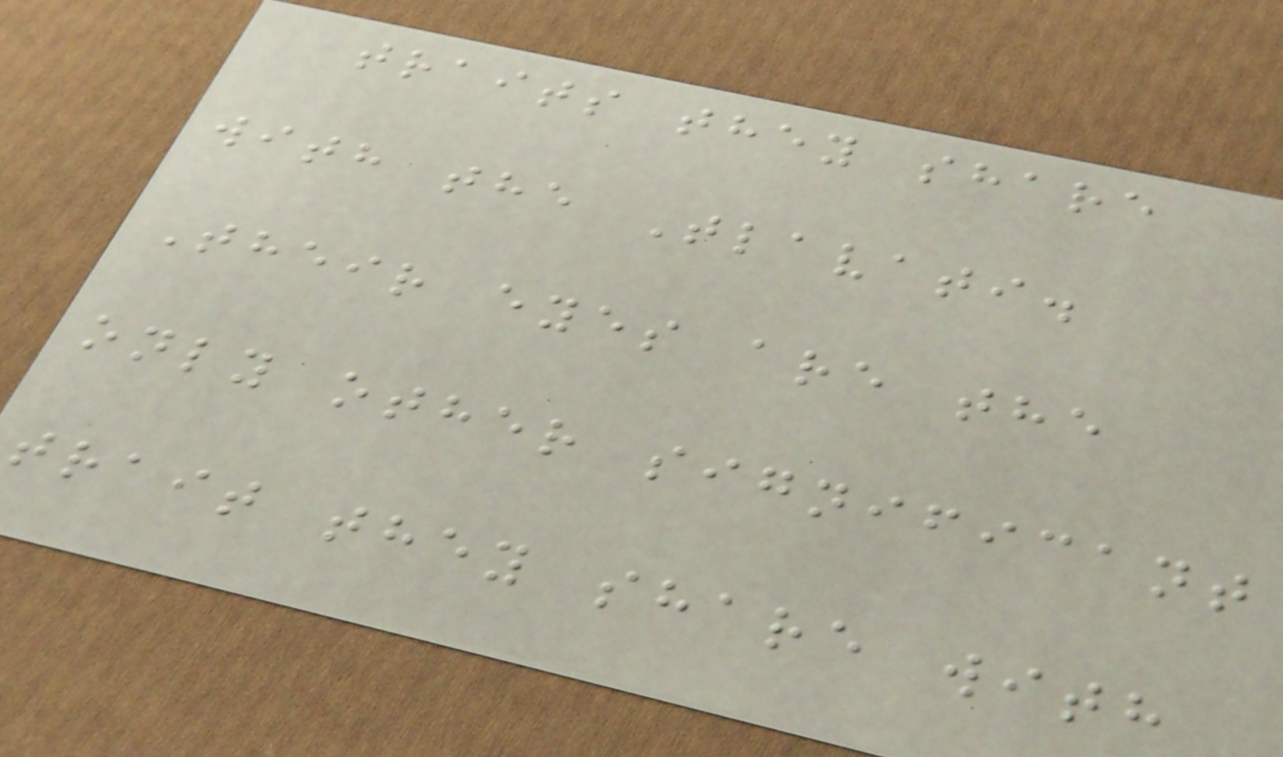traits they share
with the Tlavati.
Their eyes are the
only other significant
trait they share with
